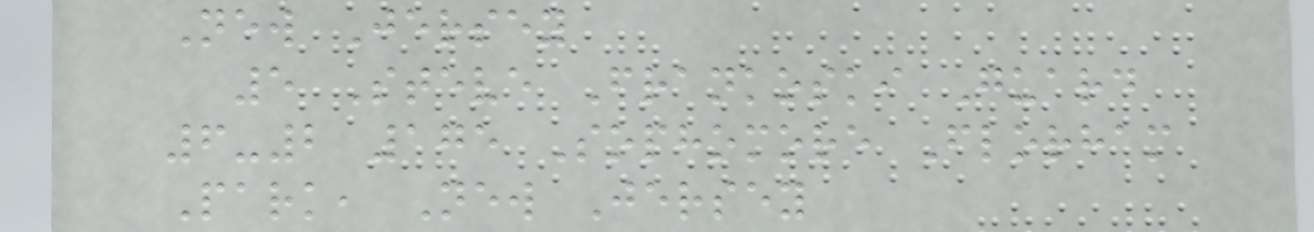New Jersey
5 Steve Frankoski Guard
6-2 175 Sophomore Florham
Park, New Jersey
